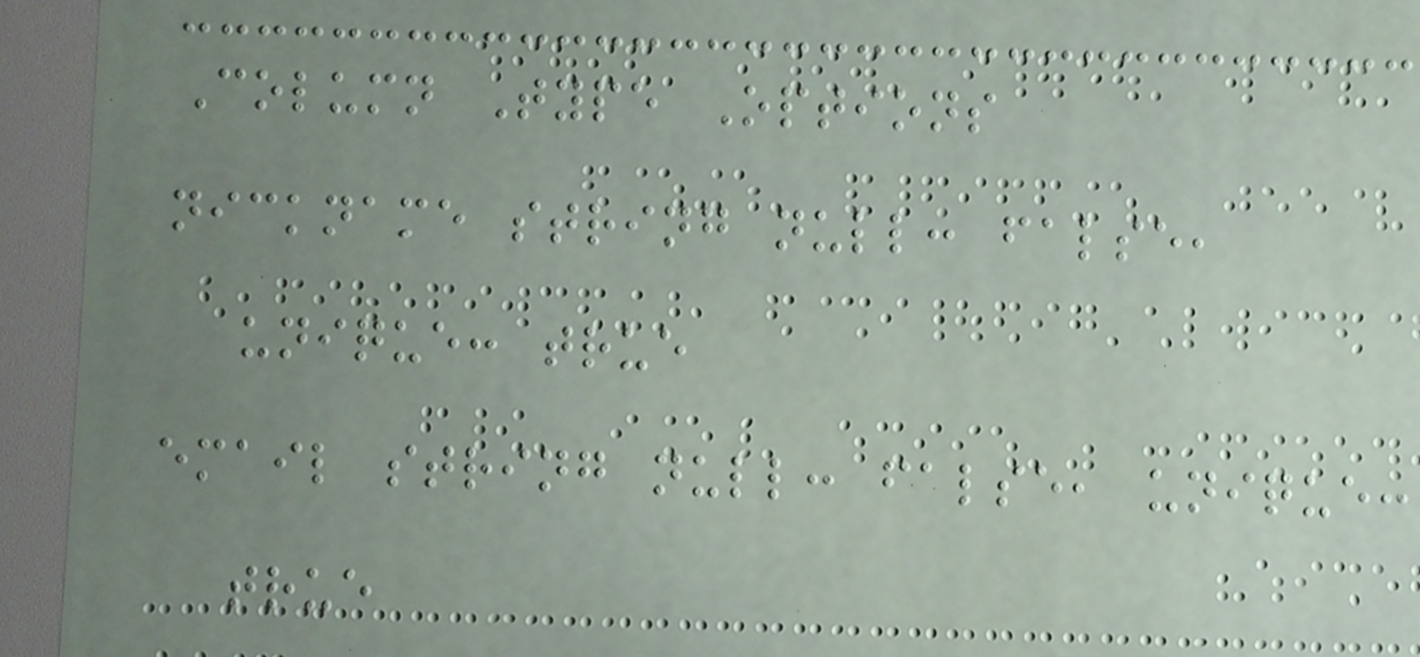Column Type Options
nickname string null: false,
unique: true
email string null: false, unique:
true
